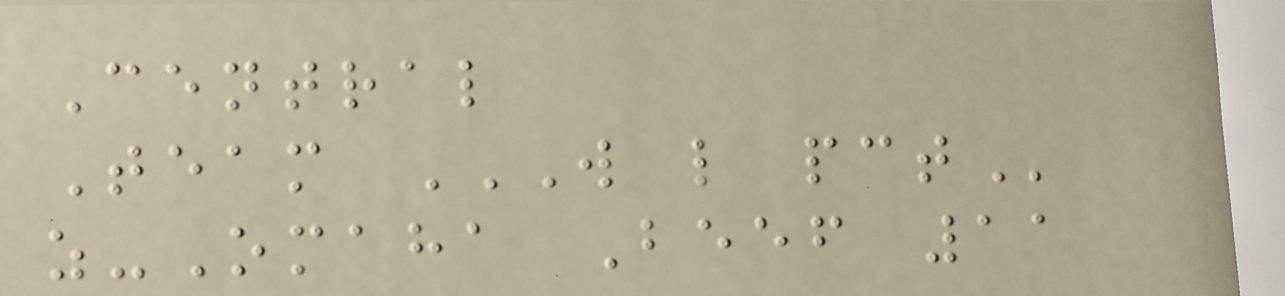Central
Team W L PCT
z-Omaha Beef 11
